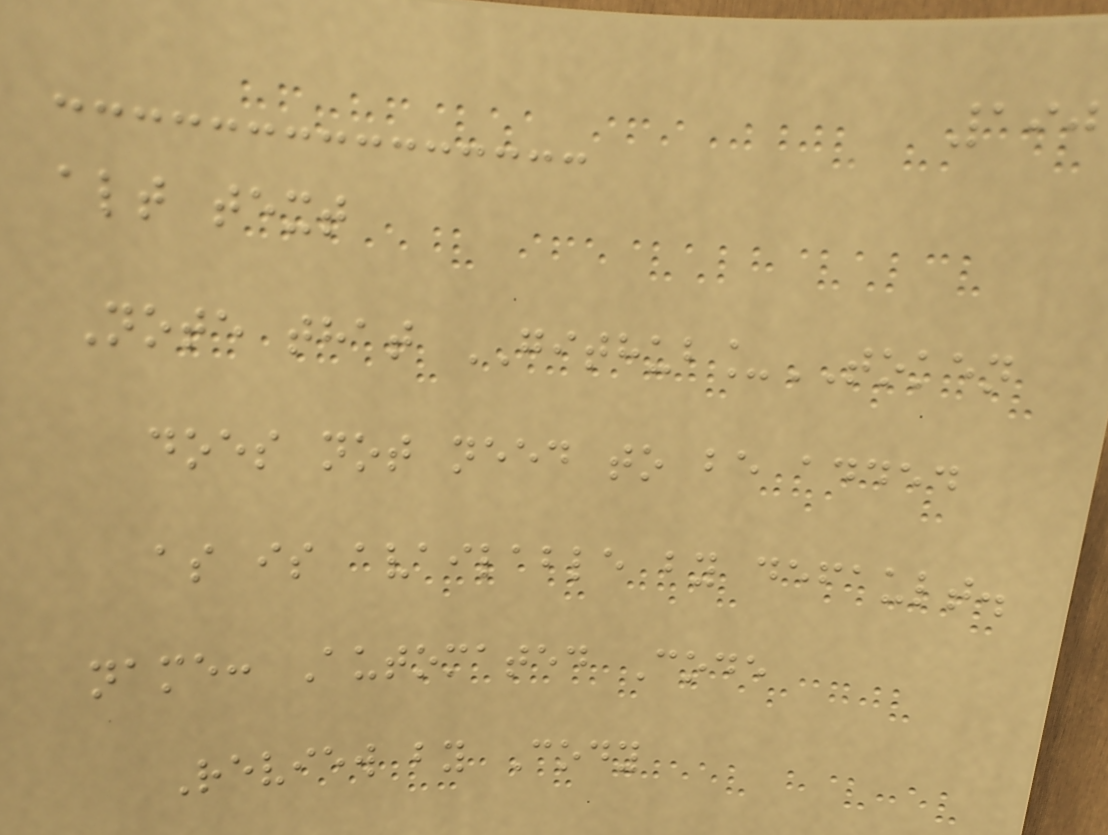190
alt text
Note that GITHUB_TOKEN
does not need to be added
as is available by default.
name: Automated Code
Review by Cody
